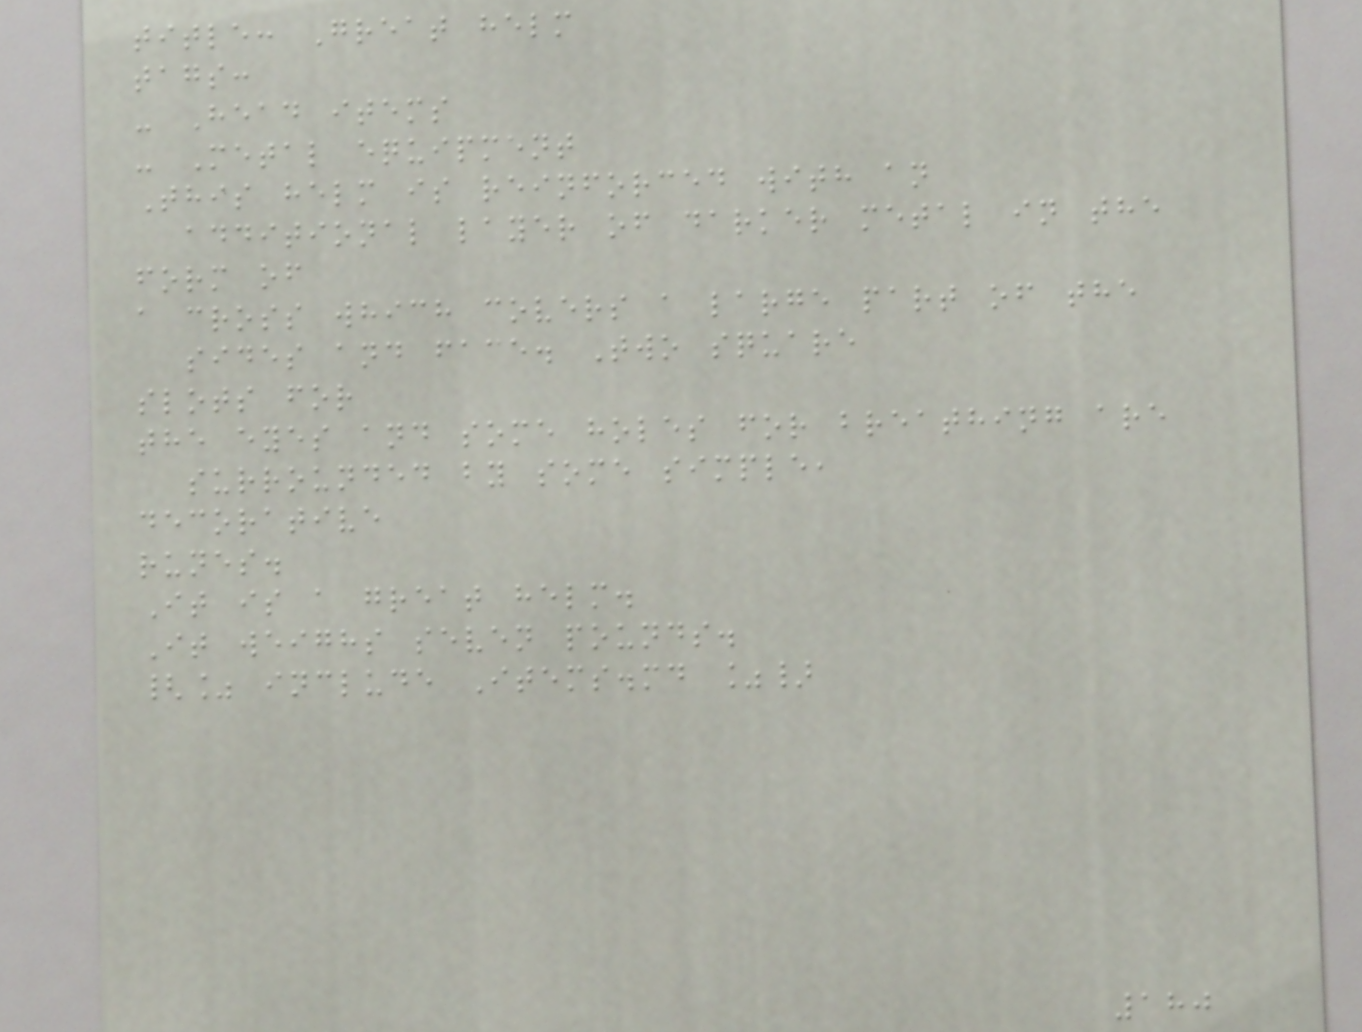title: Great helm
tags:
- Head items
- Metal equipment
This helm is reinforced with an
additional layer of darker metal in the
form of
a cross which covers a large part of the
sides and face. Two square
slots for
the eyes and some holes for breathing are
surrounded by some simple,
decorative
runes.
It is a great helm.
It weighs seven pounds.
{% include Items.md %}
180
